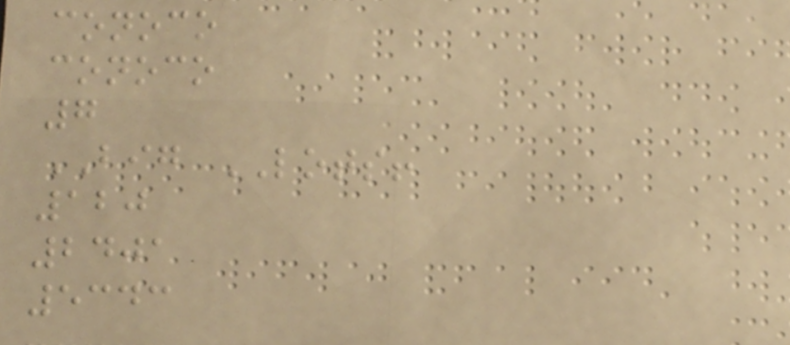conoco
conoco
7
BIG LOTS!
120
2401
5343
